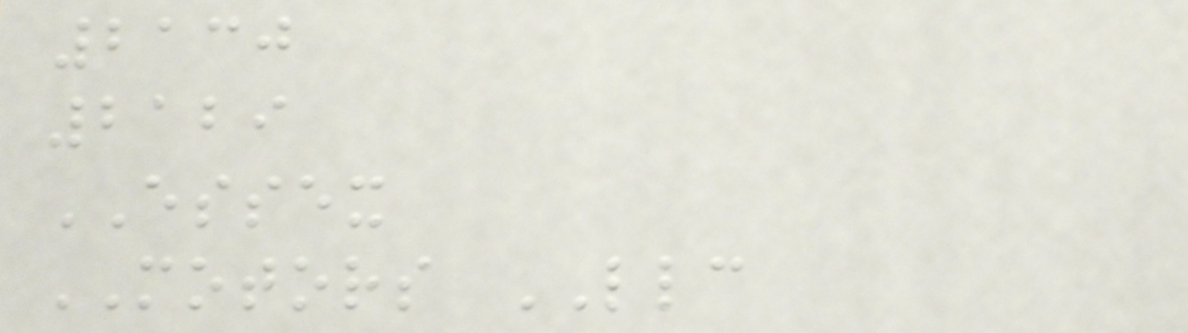2130
2129
ESSEX
MOTORS LLC
